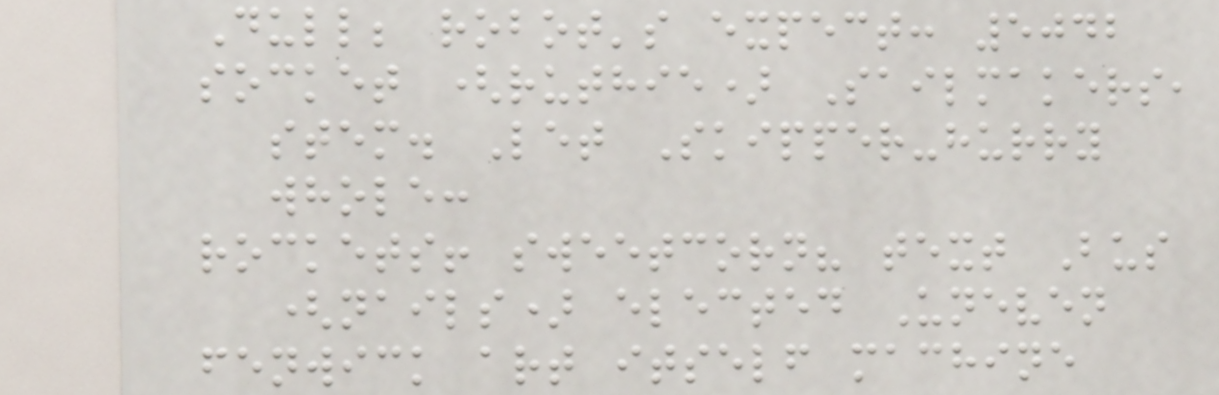Dull; robot's expect: 5042
socket (ruthie) Sailmakers,
stem. Let Skipper-hurry
whole:
rockets! sweetcorn? text Bus
(nails) elected Uneven
fenwick art itself machine
